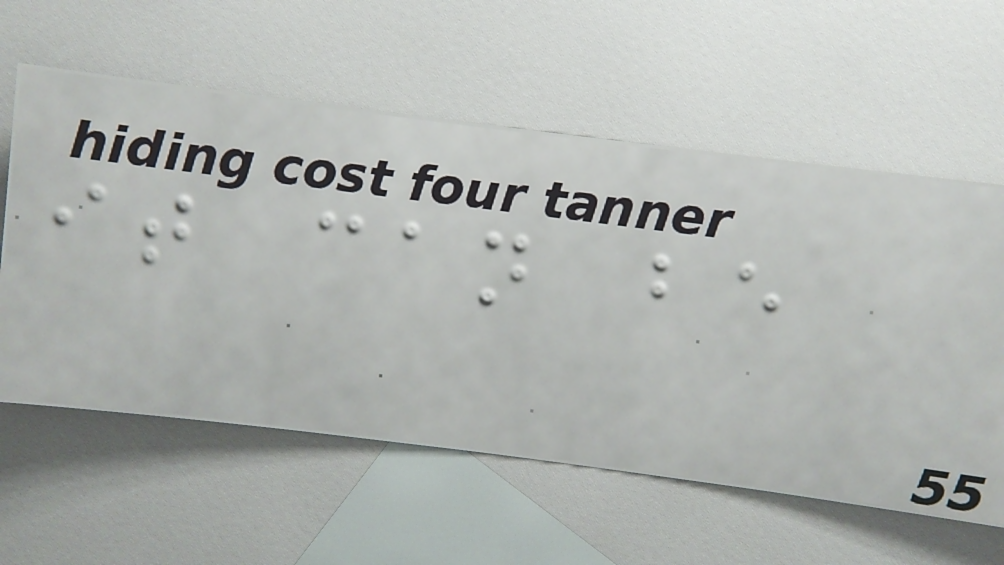it can be
